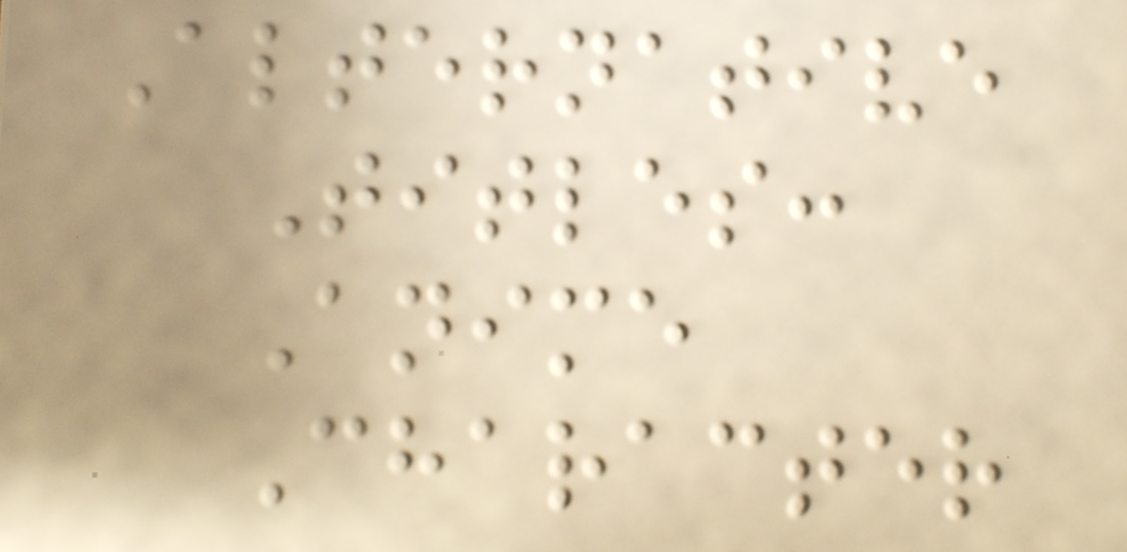Alternative
Titles:
Anime
Character
